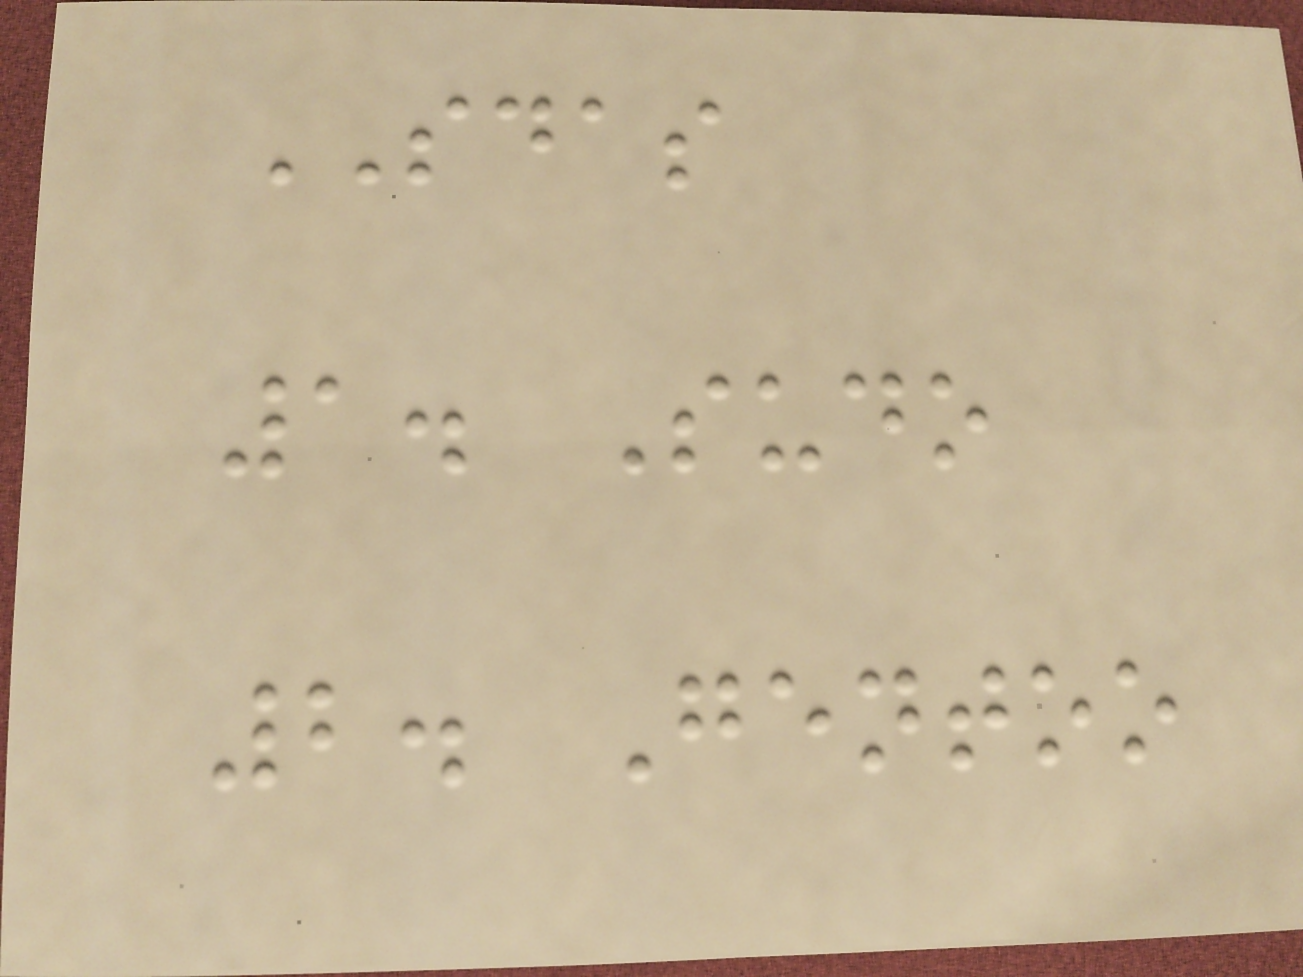SDAS
1. Sudo
2. Gentoo
